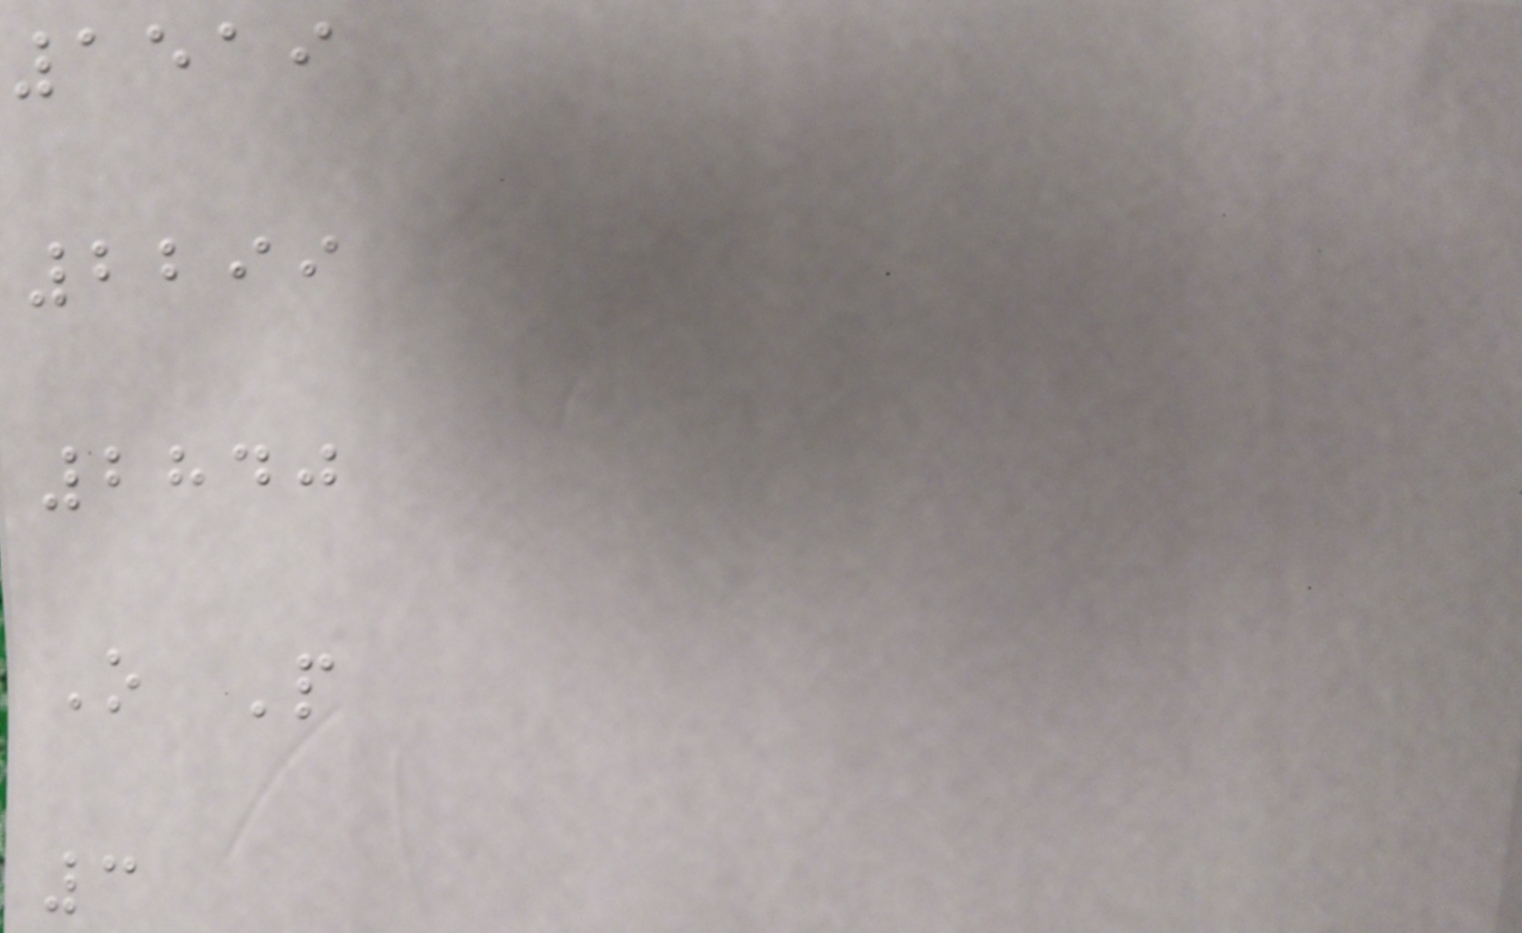1519
2299
2840
O P
3
